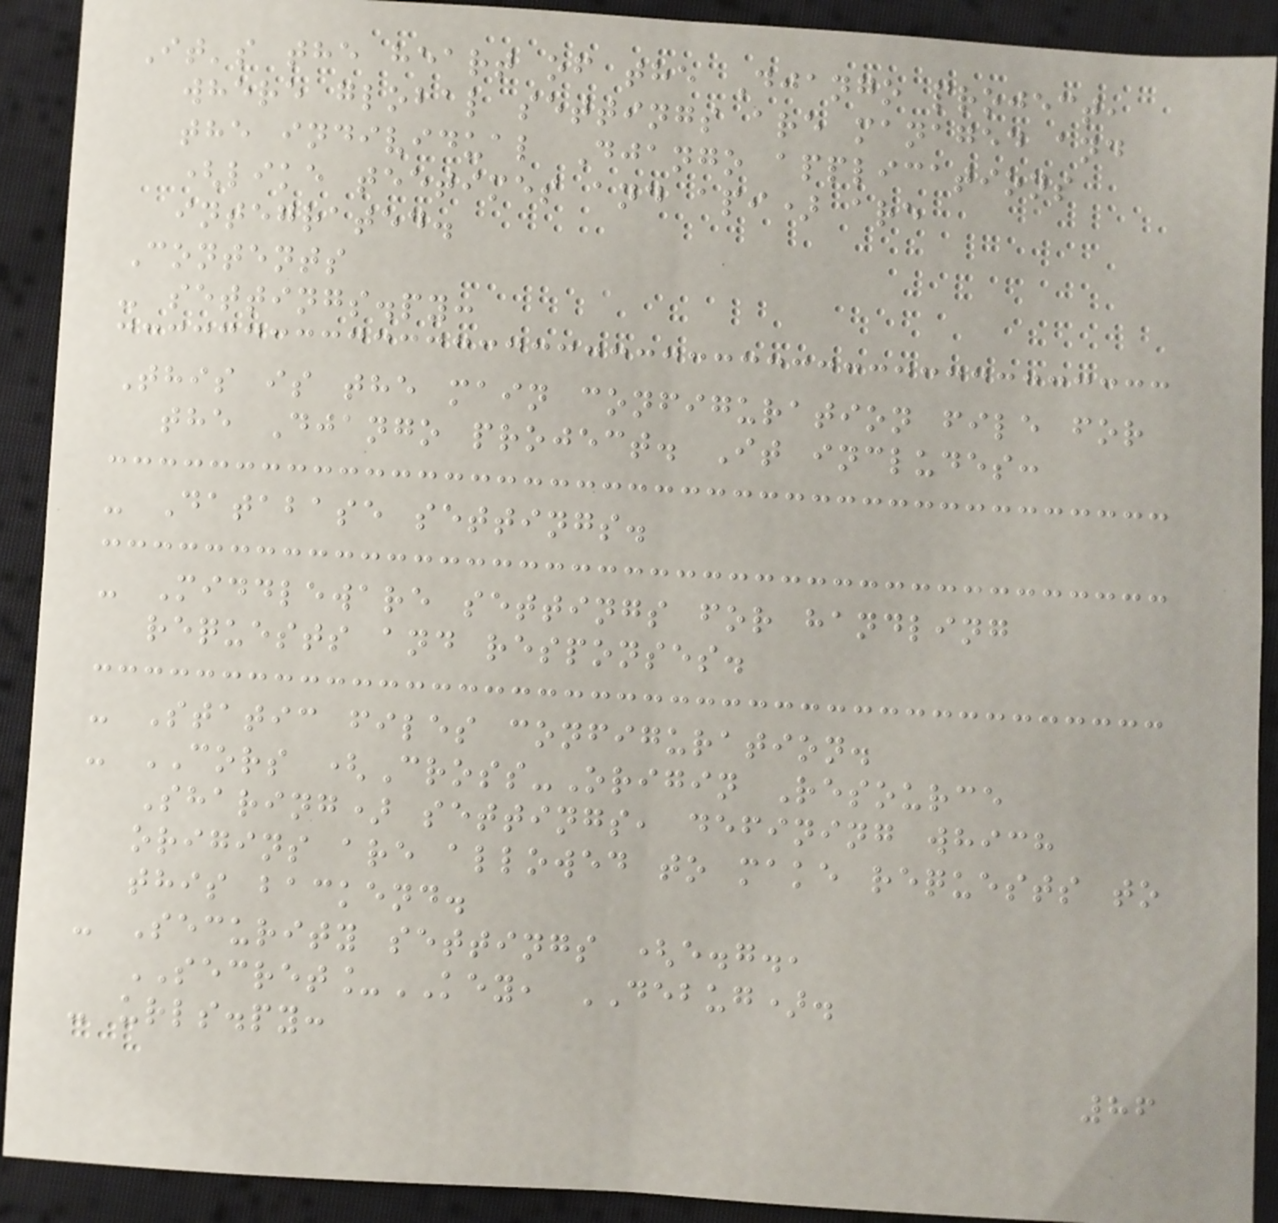It's the heart of the Django project,
where global settings are managed and
the individual Django applications
(like teetimes and api) are
integrated.
Contents
- settings.py:
This is the main configuration file for
the Django project. It includes:
- Database settings.
- Middleware settings for handling
requests and responses.
- Static files configuration.
- CORS (Cross-Origin Resource
Sharing) settings, defining which
origins are allowed to make requests to
this backend.
- Security settings (e.g.,
SECRET_KEY, DEBUG).
- urls.py:
86
